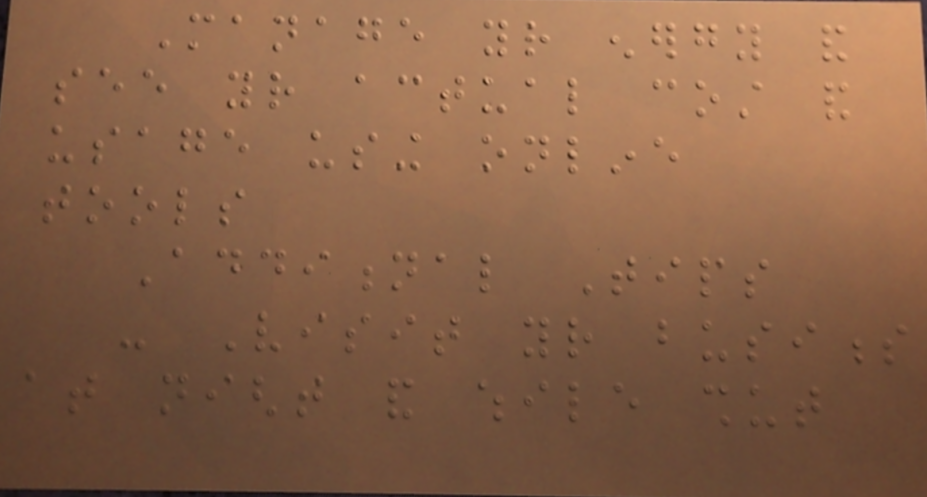Manage your energy and
see your actual cost and
usage using online
tools
Additional Tips
- Visit your business
at night and while shut
